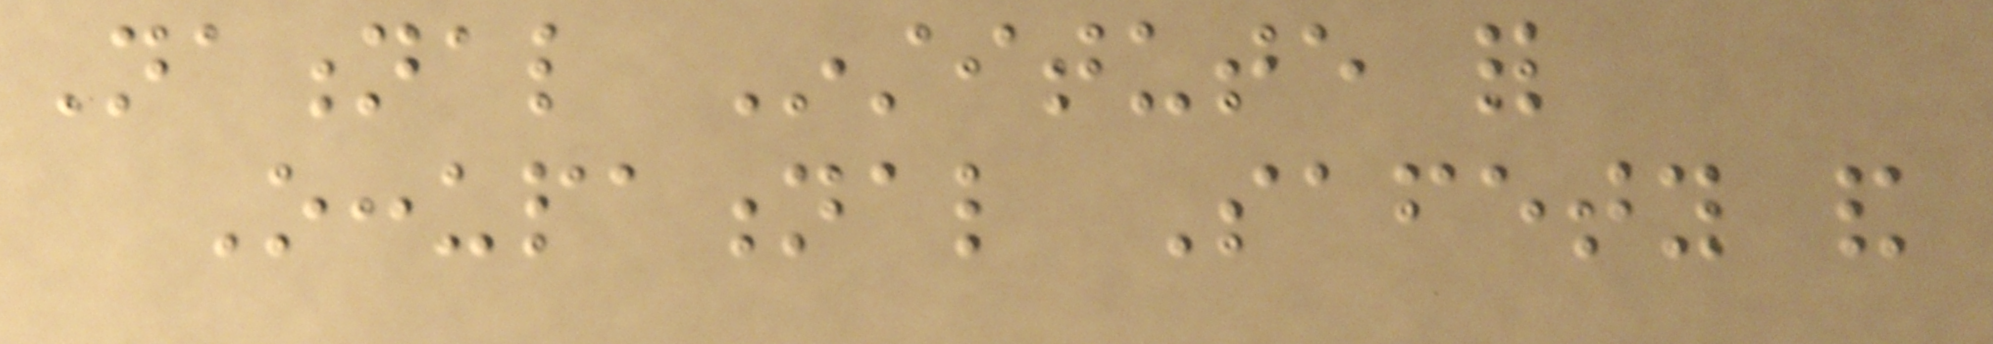National Institute for
Occupational Safety and
